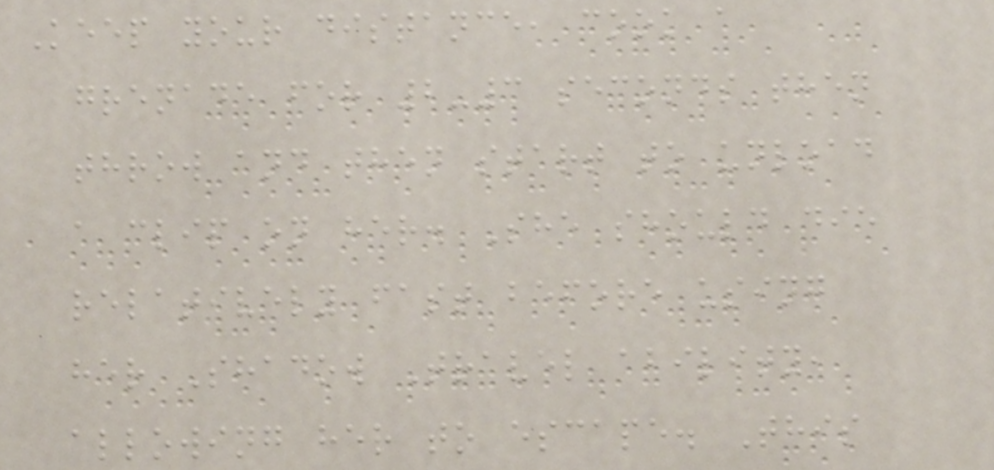Keep your distance, cook a
grenade for 2-3 seconds then
throw and then start to unload
a clip on her. She should die
relatively fast before using
her Shadow Travel ability,
allowing her to escape. This
